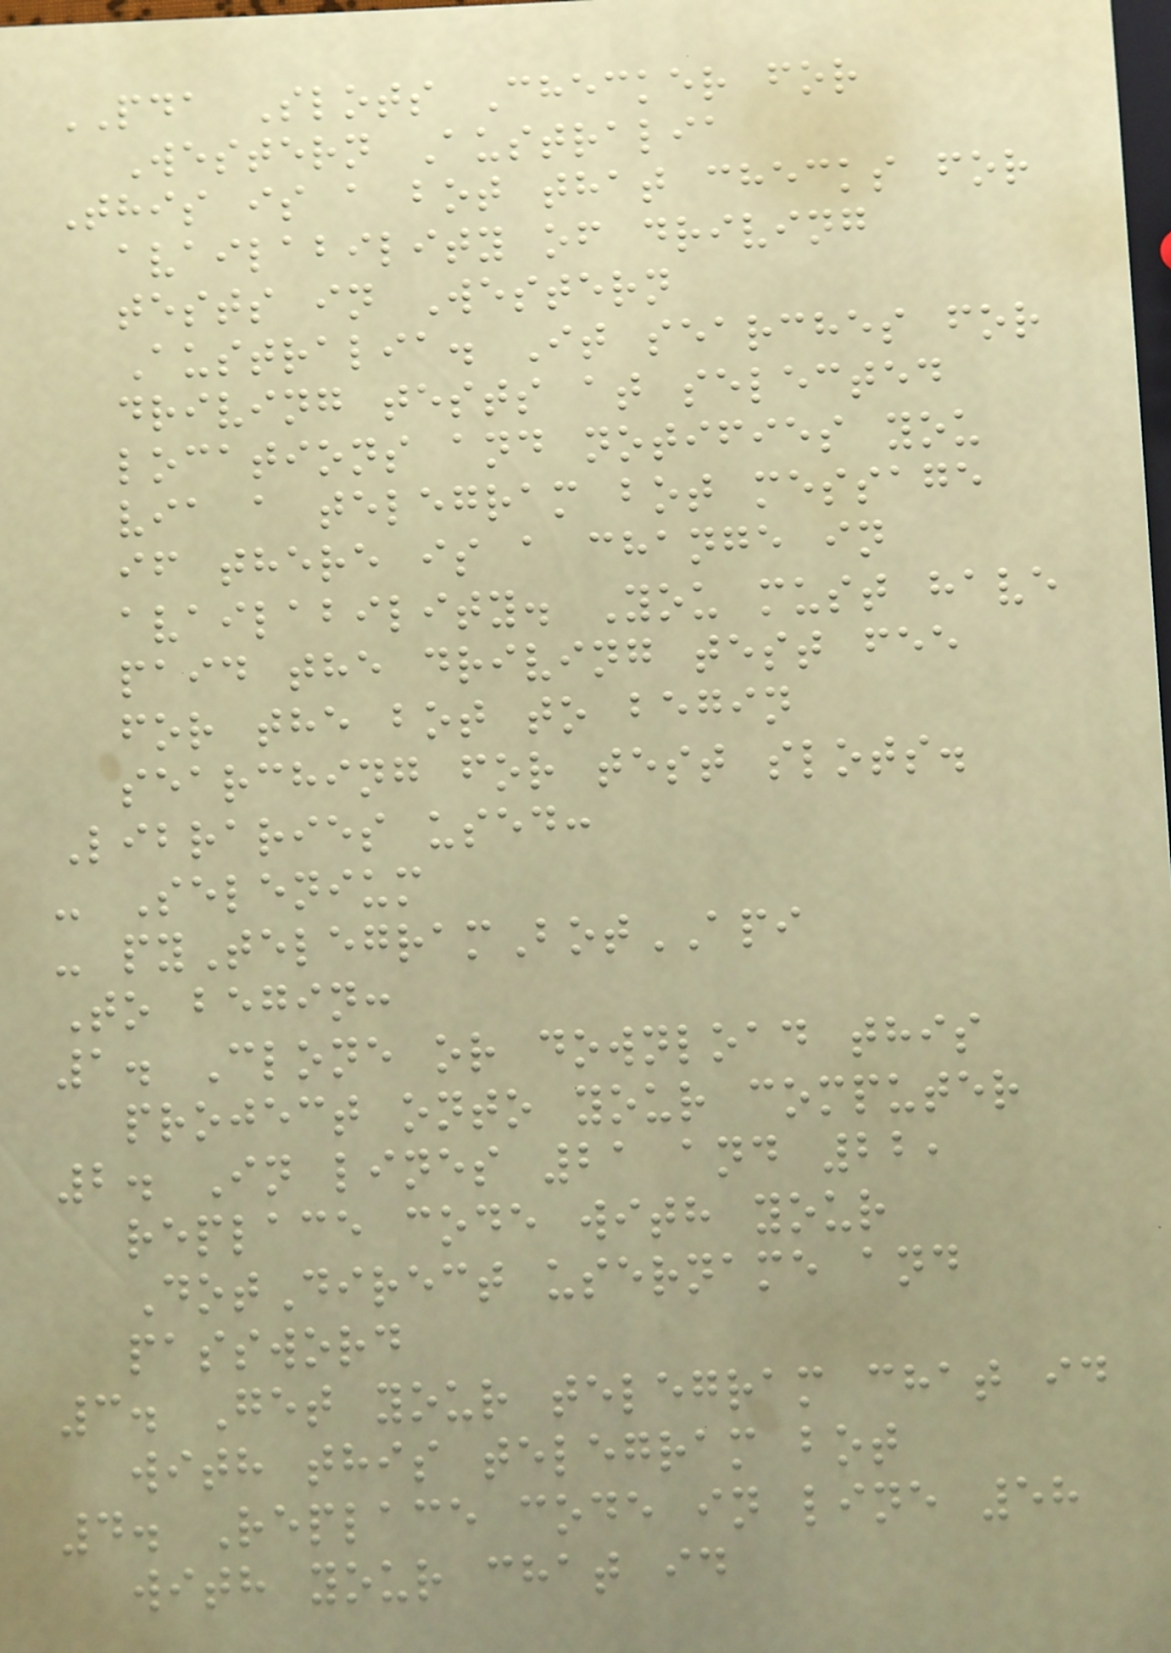PDA Slots Checker for
Western Australia
This is a bot that checks for
availability of driving
tests in Western
Australia. It searches for
driving tests at selected
locations and notifies you
via a telegram bot message
if there is a change in
availability. You must have
paid the driving test fee
for the bot to begin
searching for test slots.
Libraries used:
- Selenium
- pyTelegramBotAPI
To begin:
1. Clone or download this
project onto your computer
2. In lines 21 and 22,
replace code with your
DotDirect username and
password
3. Get your telegram chat id
with this telegram bot
4. Replace code in line 58
with your chat id
